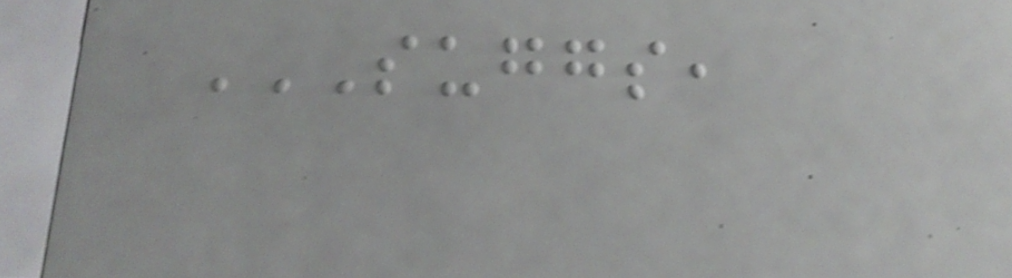SUGGS,
